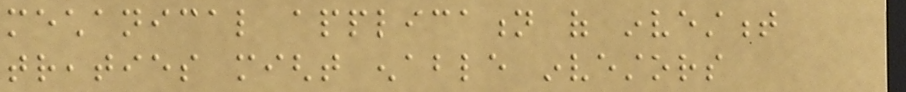mechanical application of investment
treaties might enable investors
